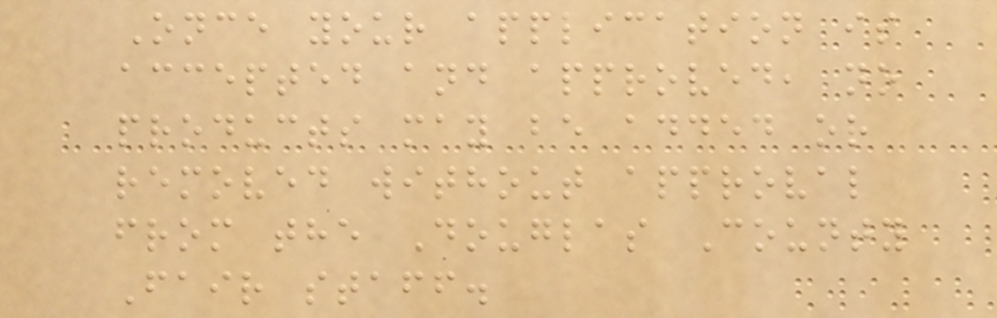Once your application is
accepted and approved, no
products may be added or
removed without approval
from the Douglas County
Fair staff.
